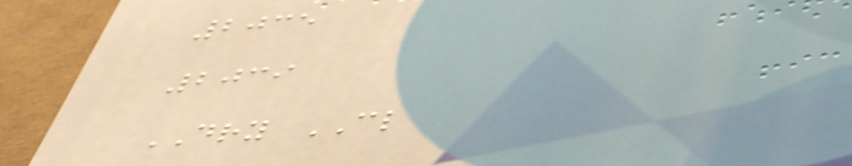2035
2039
DRY CL
